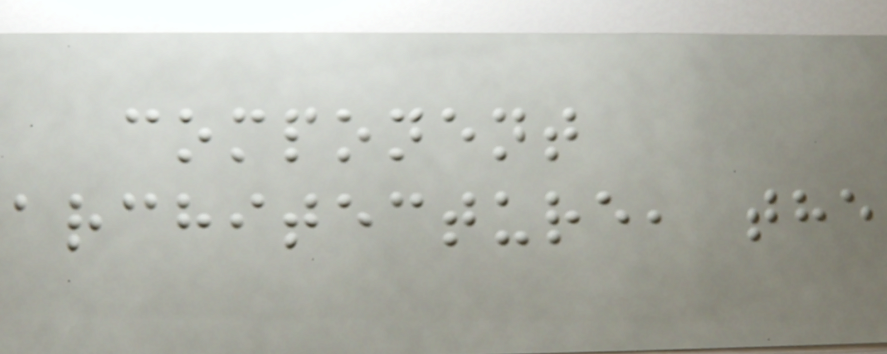component
architecture, the
